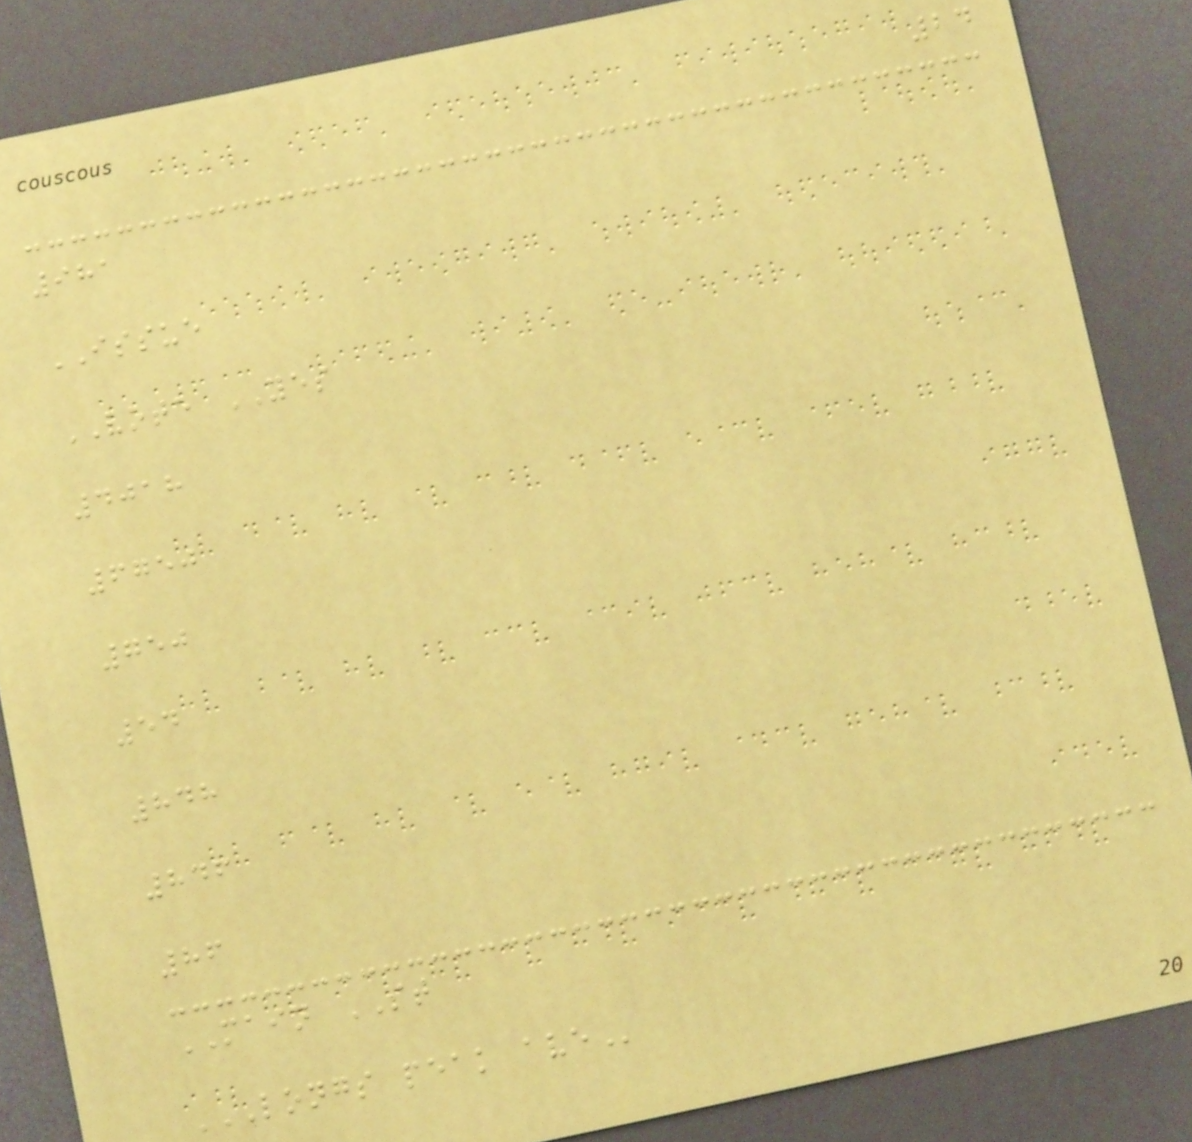24
981
ISSUE
VOTE YES
4018
6750
750
54
848
846
86
MAIN ST
LONGS PEAK AVE
